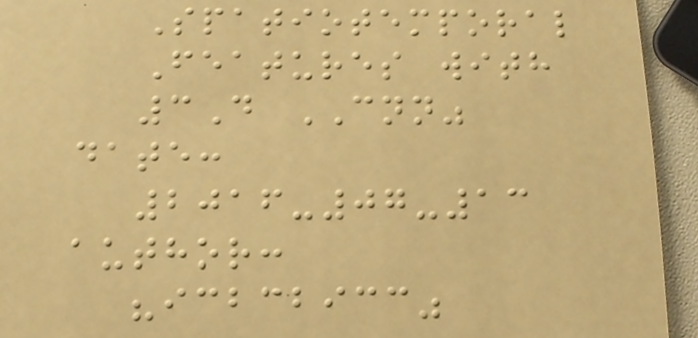Spatiotemporal
Features with
3D CNN"
date:
2016-07-13
author:
"icbcbicc"
